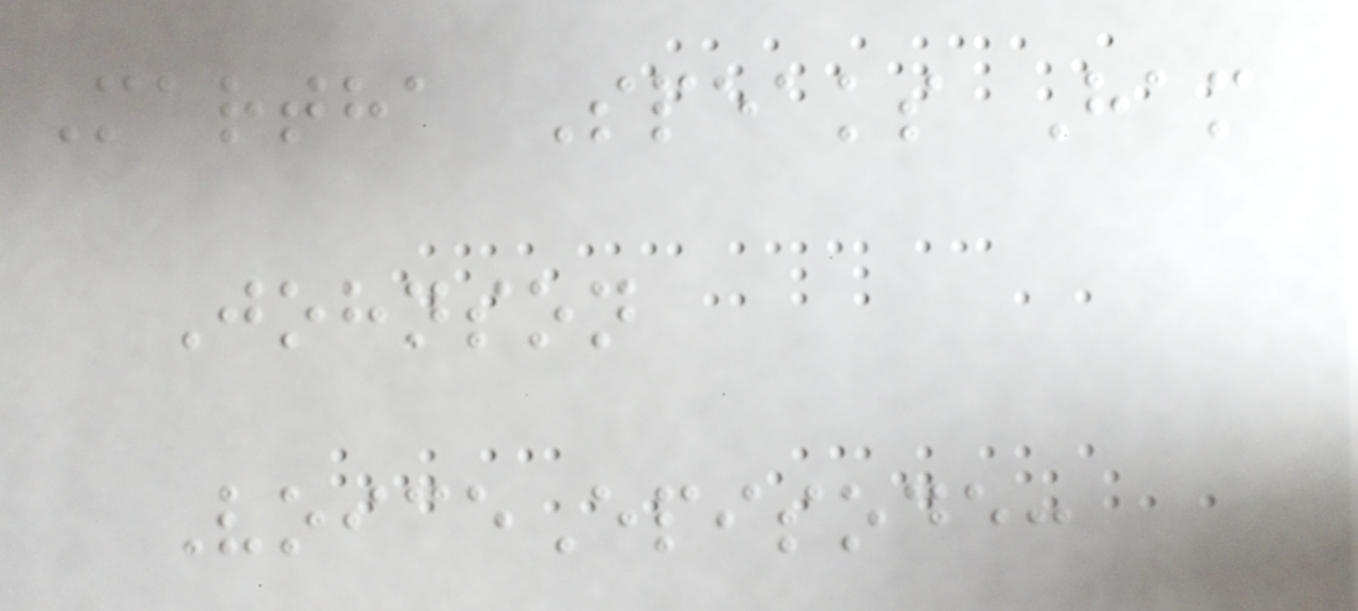Martha Speaks Ham
Johnson
VoiceEpisode:
